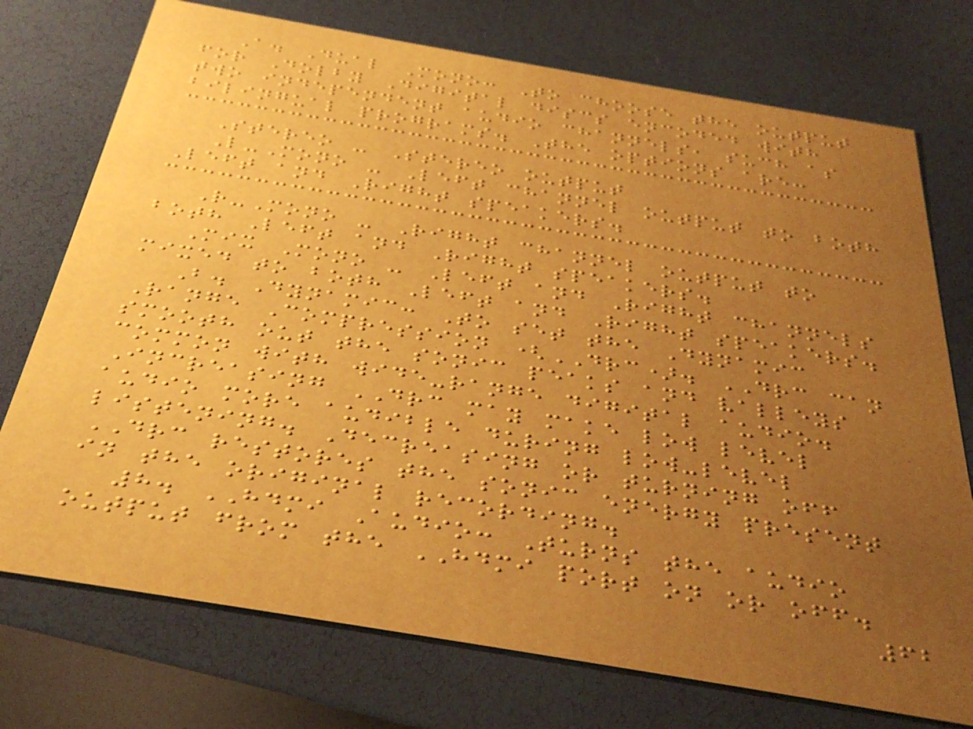A. Dual Mono: To choose the output
for Dolby Digital discs encoded with
two independent audio channels, such as
bilingual programs. The options are:
Stereo - Stereo output
L-Mono - Left channel output to both
Left and Right speakers.
R-Mono - Right channel output to
both Left and Right speakers.
Mix Mono - Left and Right channels
mixed to both Left and Right speakers.
B. Dynamic: To set the Dynamic
Range Compression (DRC). DRC can
smooth out the sonic peaks and valleys
common with wide-range digital audio.
Increasing DRC may make low level
audio more audible during low-level
listening. Decreasing or turning off
DRC restores the sonic energy present
in the original recording.
8. HDMI Audio: Turns the audio
output from the HDMI port on or off.
62
